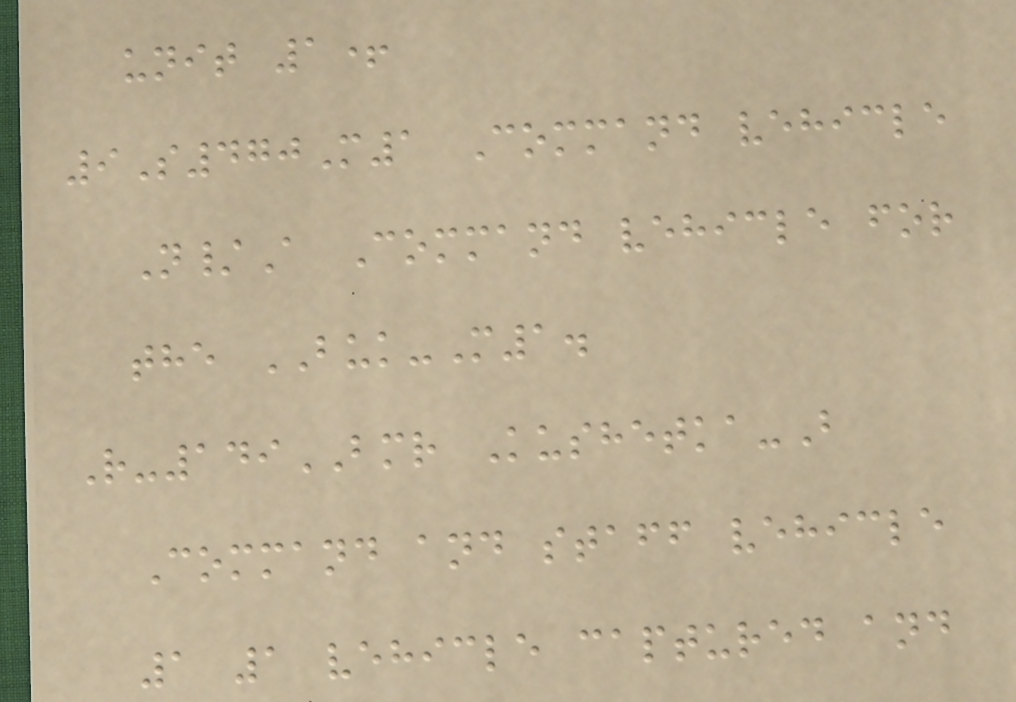unit 1+
9S470M1 Command vehicle
N/A Command vehicle for
the BUK-M1.
R-149BMR Kushetka-B
Command and staff vehicle
1 1 vehicle captured and
